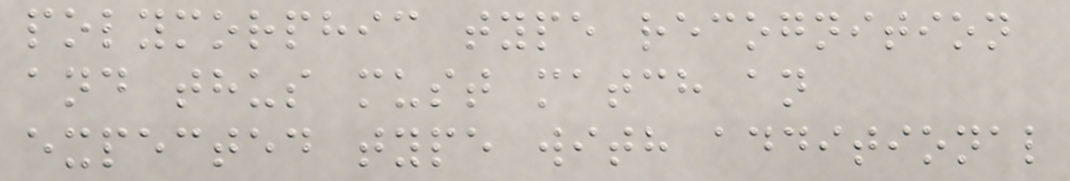polymorphic type recognition
and thus must match an
expected type with additional
